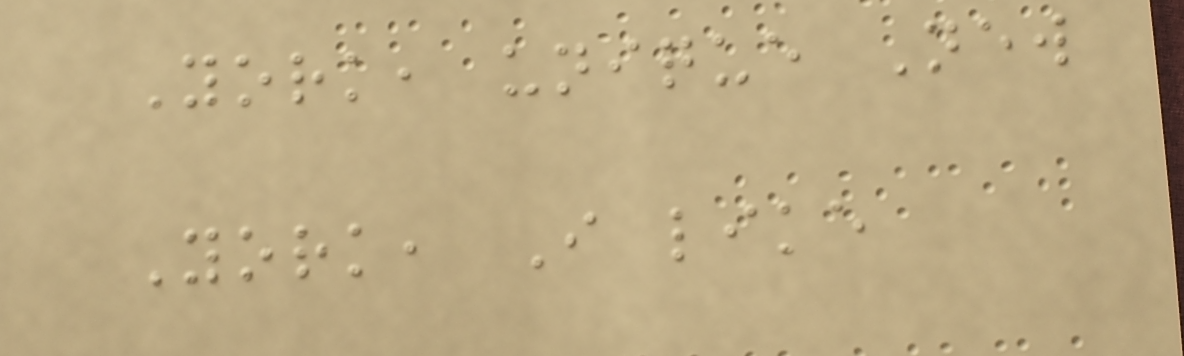York, unique New
York, I like
